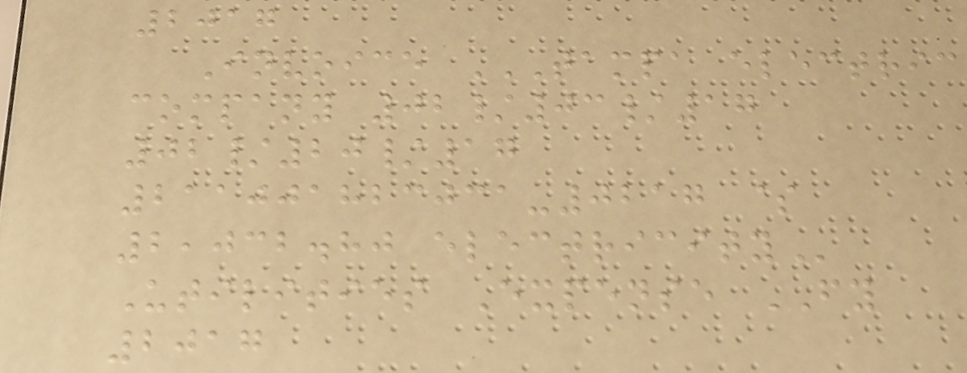2017
Invoice TAMPA ELECTRIC
COMPANY 02/03/17
02/20/17
211001823031-0217 $
2,032.80 ELECTRICITY
Utilities Expense FY
2017
